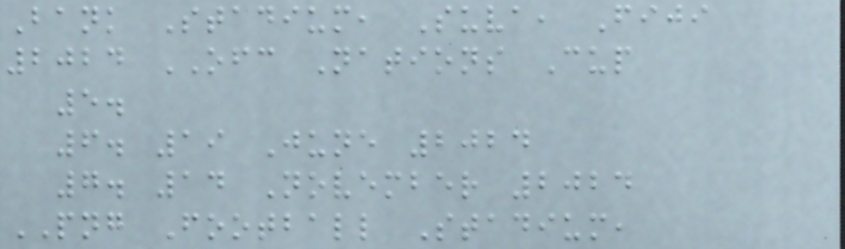Bank Stadium, Suva, Fiji
2024 OFC Nations Cup
5.
6. 19 June 2024
7. 14 November 2024
PNG Football Stadium,
